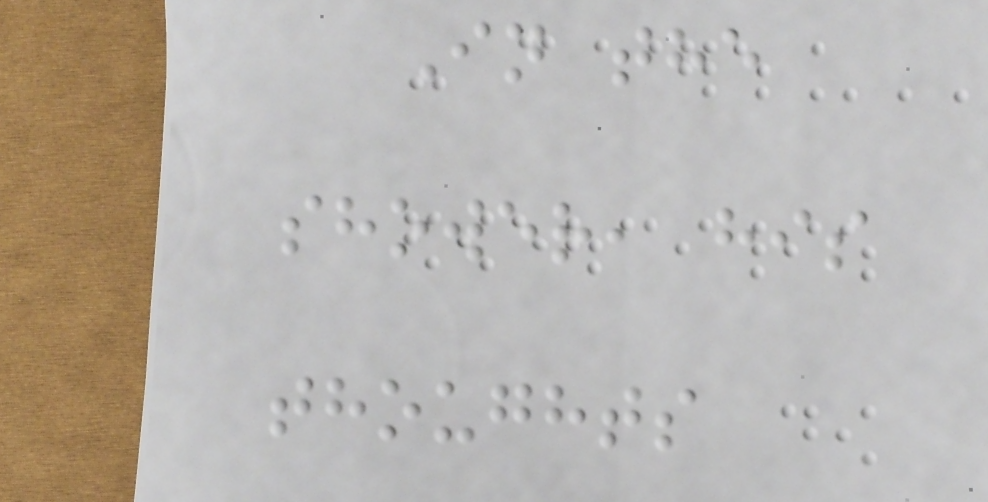In the
shower, his
thoughts
